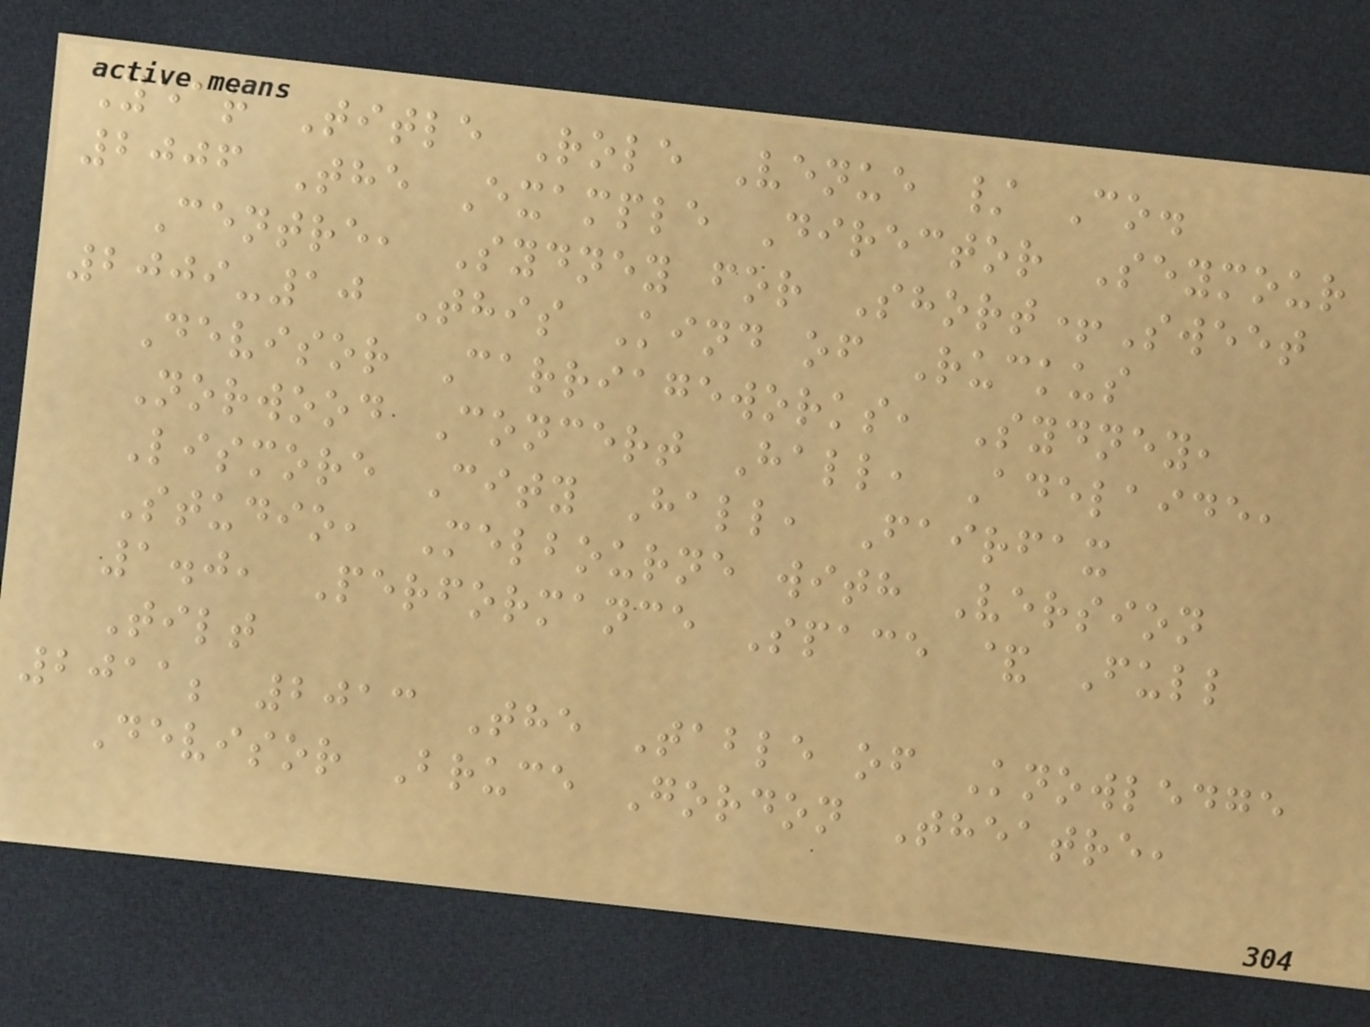Year Title Role Venue / Co.
2006 The Example Director Seymour
Centre, Sydney for Short+Sweet
2009-10 This Kind of Ruckus
Devisor Carriageworks, Sydney,
Norwood Concert Hall, Adelaide,
Lismore City Hall, Fairfax
Studio, Melbourne with Version
1.0, Performance Space & Full
Tilt
2011; 2013 The Table of Knowledge
Devisor Bruce Gordon Theatre,
